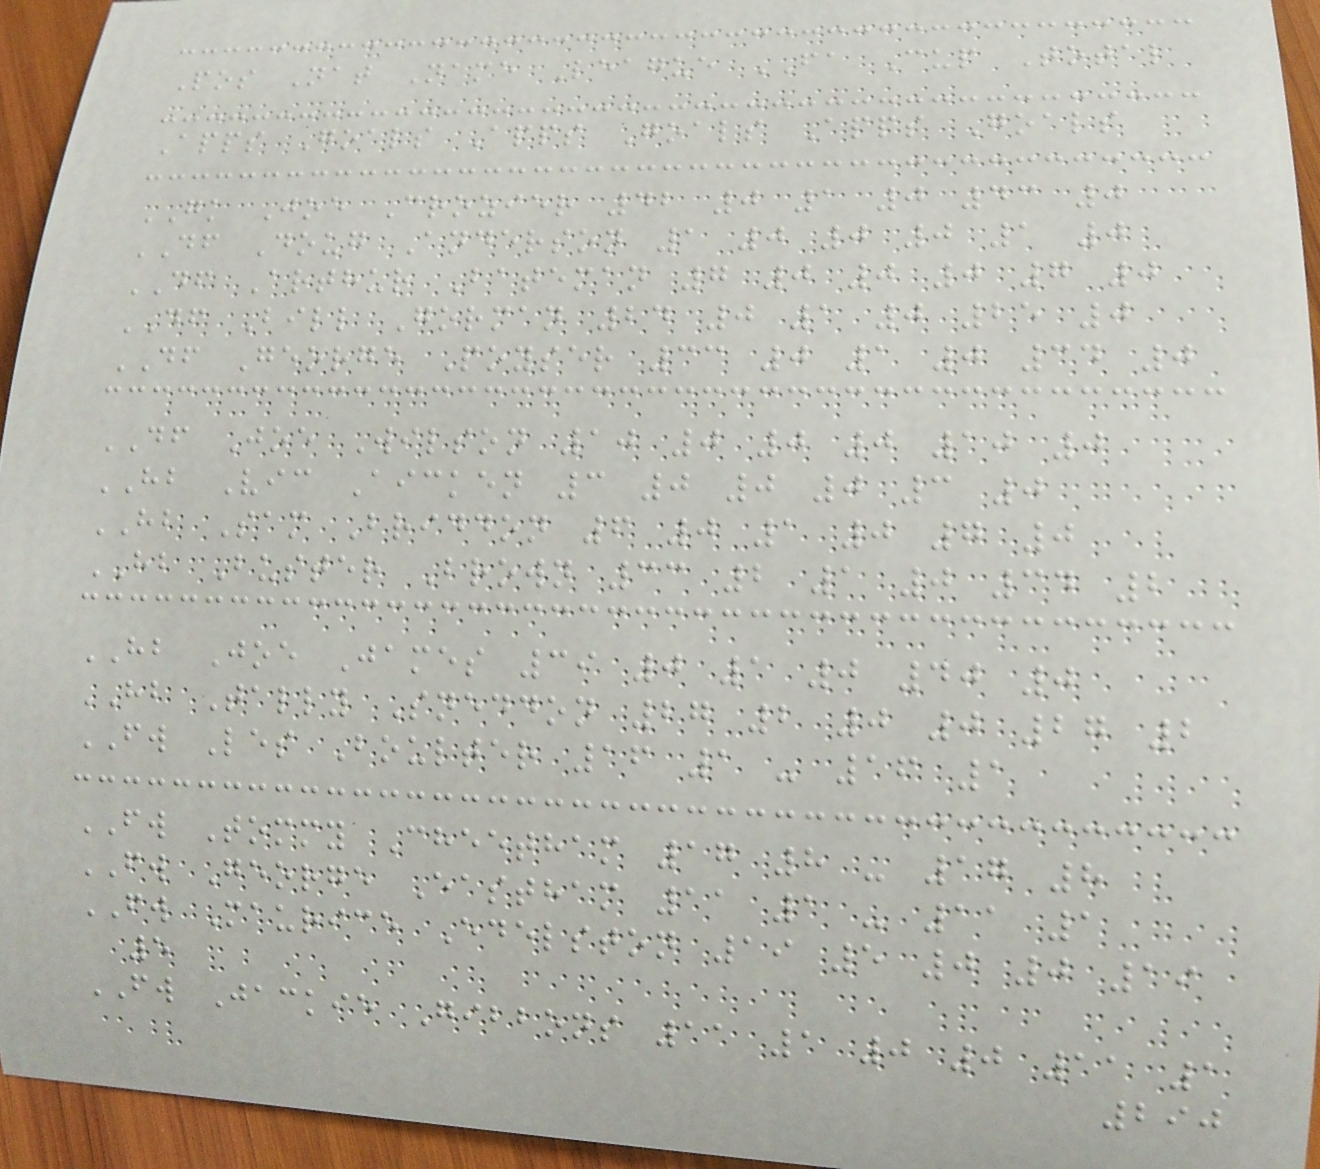Pos Nat Name League FA Cup Total
Apps Goals Apps Goals Apps Goals
GK Joe Crozier 42 0 1 0 43 0
DF Doug Anderson 1 0 0 0 1 0
DF Arthur Bateman 7 0 0 0 7 0
DF Bill Gorman 24 0 1 0 25 0
DF George Poyser 33 0 1 0 34 0
DF Joe Wilson 10 0 0 0 10 0
HB Vic Aicken 3 0 0 0 3 0
HB Sam Briddon 6 0 1 0 7 0
HB Buster Brown 33 2 1 0 34 2
HB Joe James 39 0 1 0 40 0
HB Tally Sneddon 27 2 0 0 27 2
FW Les Boulter 16 1 - 16 1
FW Tommy Cheetham 17 8 - 17 8
FW George Eastham 11 1 - 11 1
FW Maurice Edelston 19 5 0 0 19
5
FW Jackie Gibbons 11 1 0 0 11 1
290
